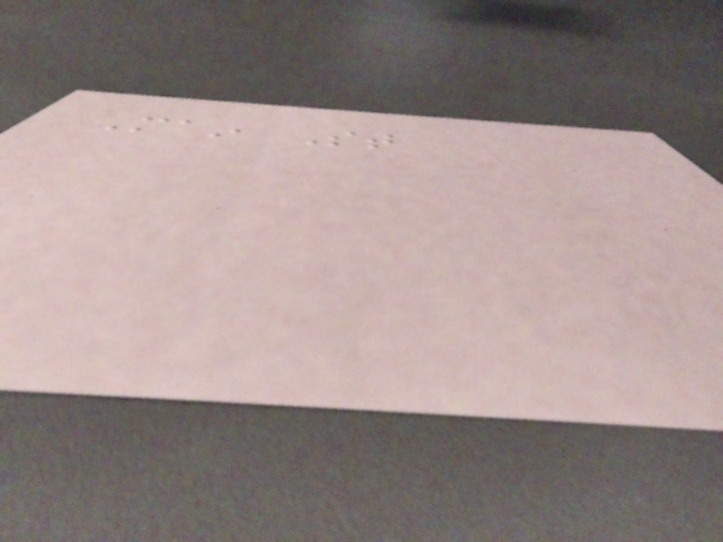Main St
